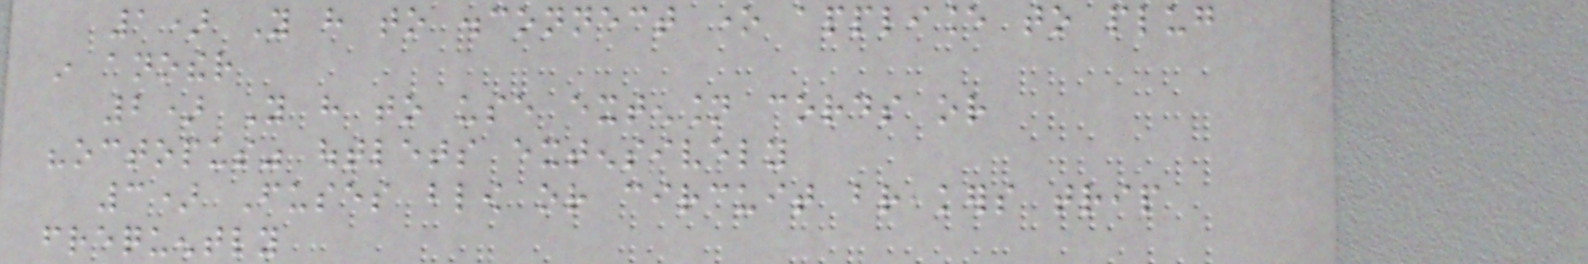1) You have to disconnect one appliance to plug
in another
2) You have to use extension cords or
"octopus" outlets extensively
3) Fuses blow or circuit breakers trip
frequently
